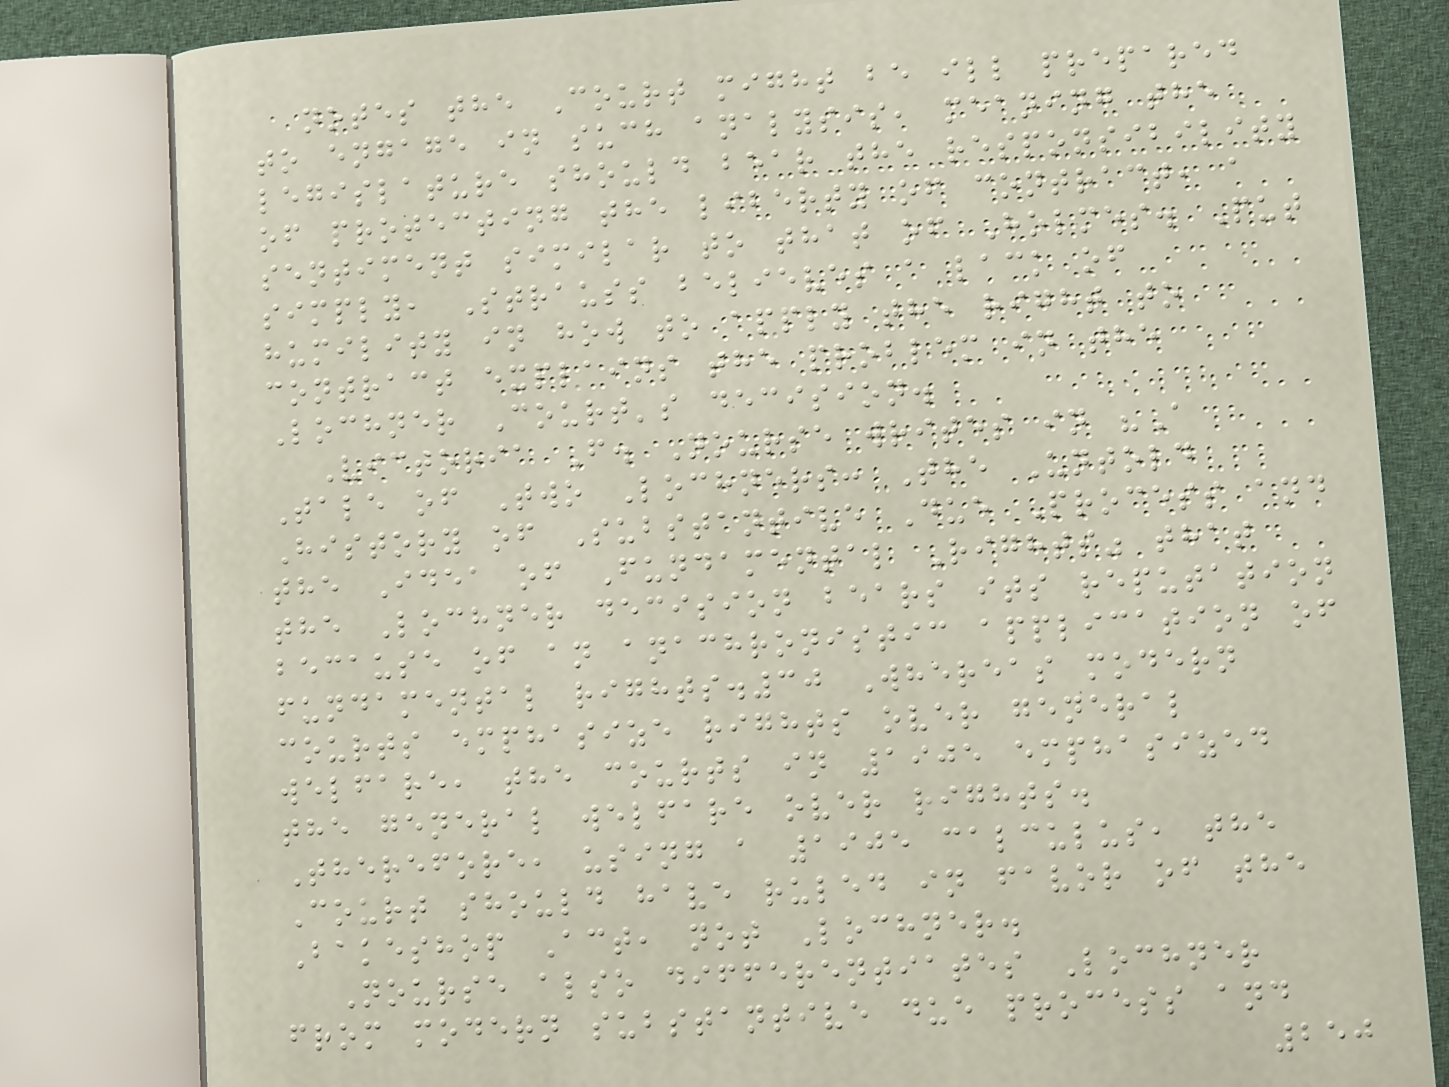notes the Court might be ill prepared
to engage in such analysis, meaning the
legislature should bear the responsibility
of protecting the liberty of contract, a
sentiment similar to that of Holmes. Put
simply, Strauss believes a lack of
humility in how to apply the right to
contract explains the problem in the
Lochner Court's decision.
Victoria F. Nourse writes in "A
Tale of Two Lochners: The Untold
History of Substantive Due Process and
the Idea of Fundamental Rights" that
the Lochner decision bears its reputation
because of an anachronistic application of
fundamental rights.30 Whereas modern
courts emphasize rights over general
welfare, the courts in 1905 emphasized
the general welfare over rights.
Therefore, using a 1905 calculus, the
Court should have ruled in favor of the
Bakeshop Act, not Lochner.
Nourse also differentiates Lochner
from modern substantive due process and
250
